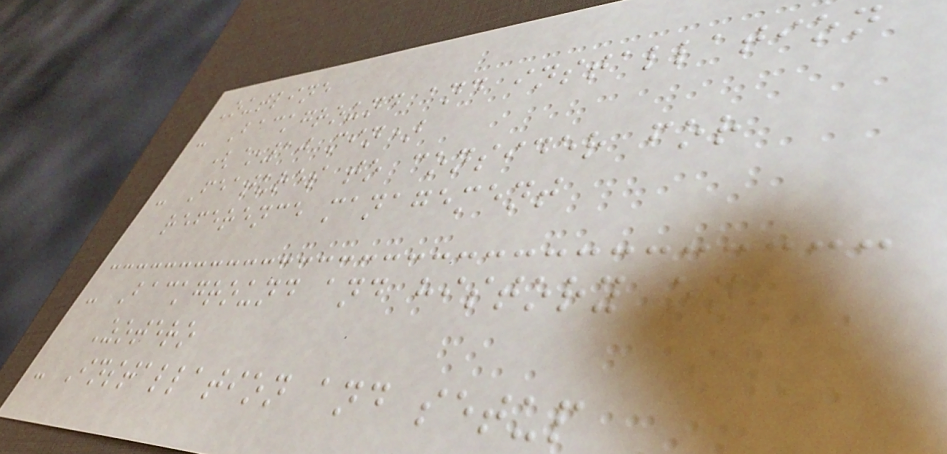Outline
- Background and installation
(~10 min)
- Features to consider for
reference management
- Background and history on
Zotero
- Installation and setup
